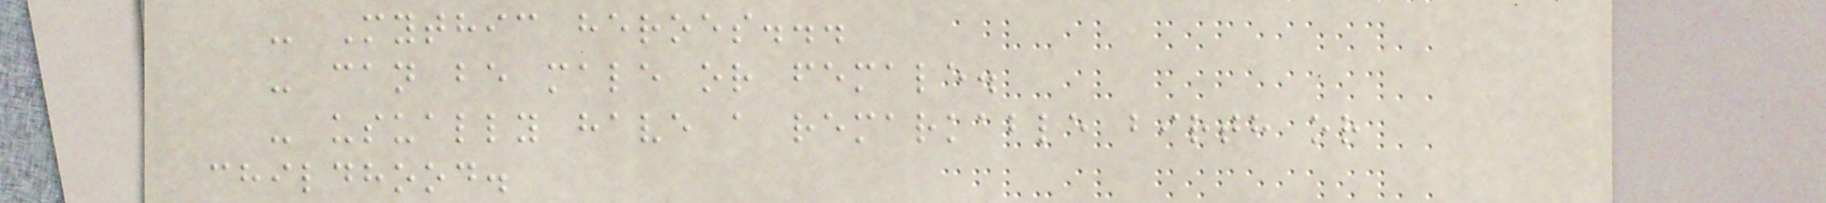- Mythic heroes...
- can be male or female.
- usually have a remarkable birth or
childhood.
